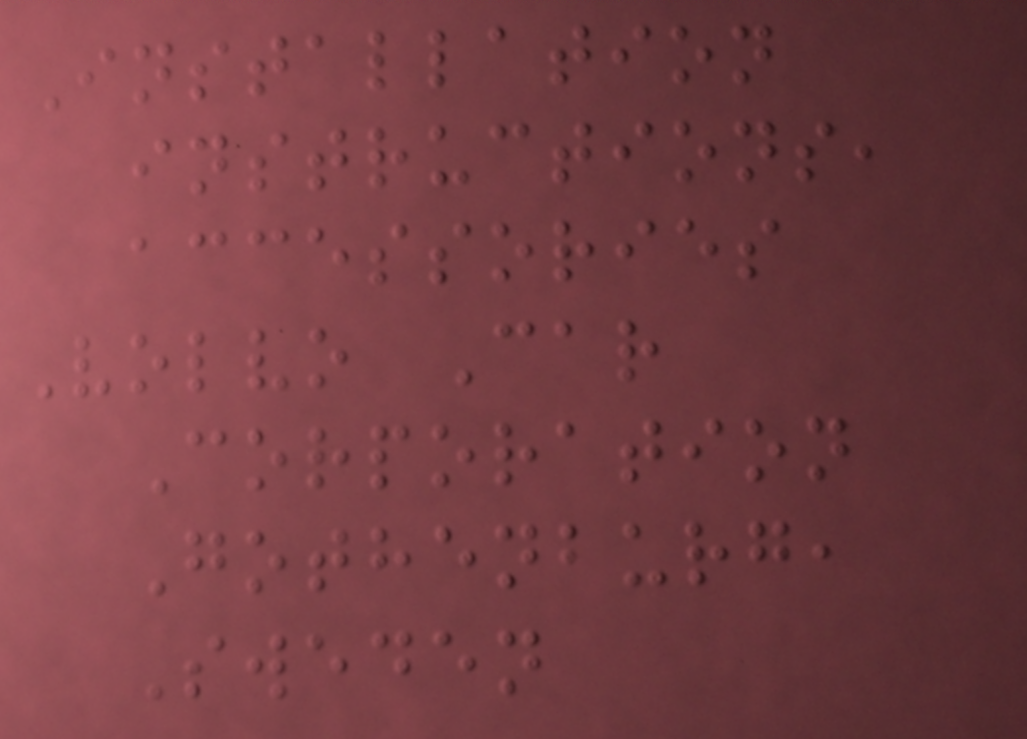Installation
instructions,
accessories
Volvo Car
Corporation
Gothenburg,
Sweden
